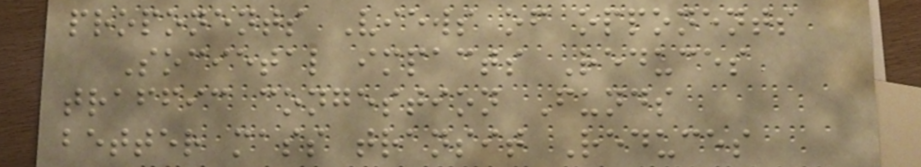proponents Views of opponents
Societal impacts Reduces
traffic congestion Funds
better mass transit Reduces
